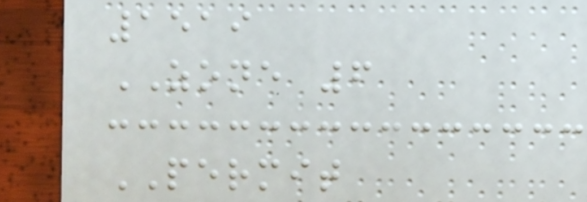1519
ZONE 6
PERMIT
